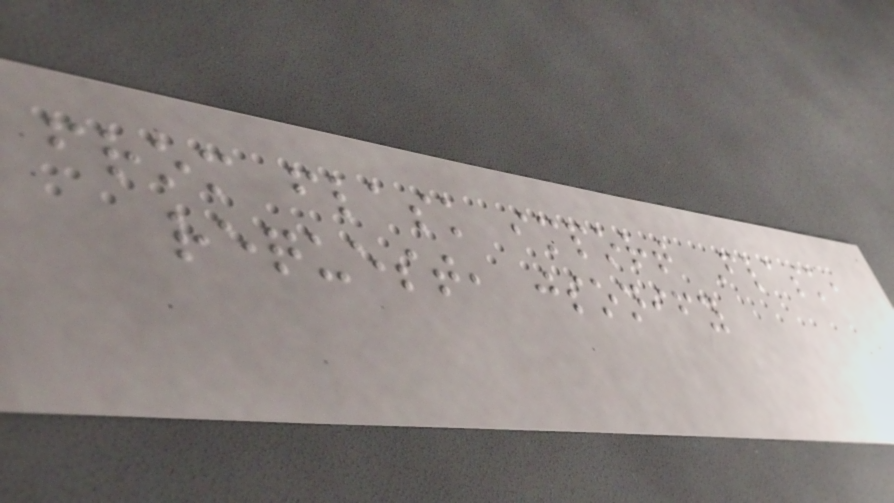from flask import Flask,
request, jsonify
